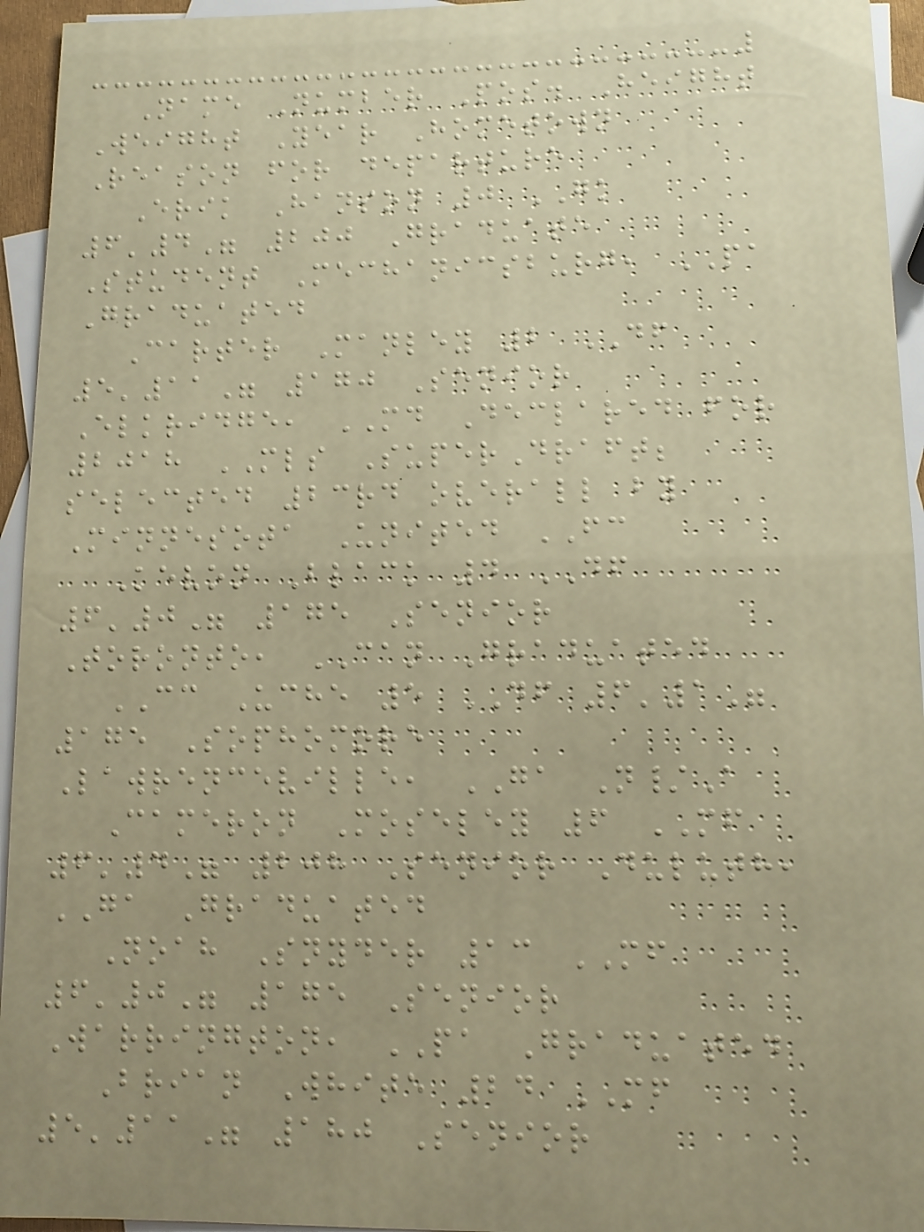Name Number Pos. Height
Weight Year Hometown
Reason for departure
Erik Hanson 0 GK
6'4" 200 Graduate
Student Mechanicsburg, PA
Graduated
Carter Manley 2 DF
5'11" 170 Senior
Elkridge, MD Declared for
2018 MLS SuperDraft;
selected 23rd overall by
Minnesota United FC
Kevon Black 4 DF
6'0" 175 Senior
Toronto, CAN Graduated
CC Uche 5 DF 6'1"
175 Sophomore
Lawrenceville, GA N/A
Cameron Moseley 6 MF
6'4" 208 Senior Duluth,
GA Graduated
Noah Snyder 13 MF
6'0" 175 Senior
Warrington, PA Graduated
Brian White 24 MF
5'11" 180 Senior
